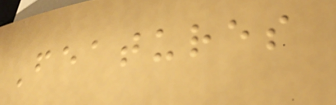Features
